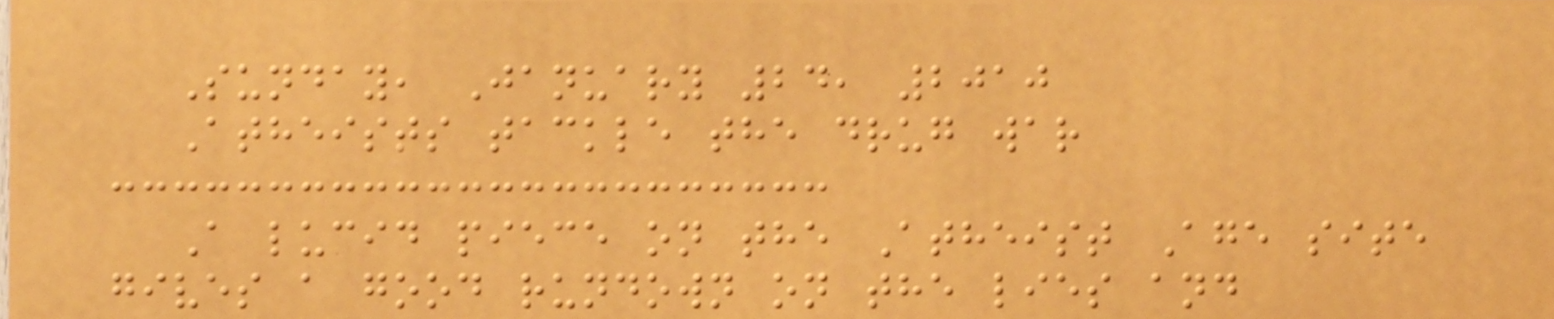Sunday, January 24, 2010
Atheists tackle the drug war
A lucid piece on the Atheist Age site
gives a good rundown on the lies and
